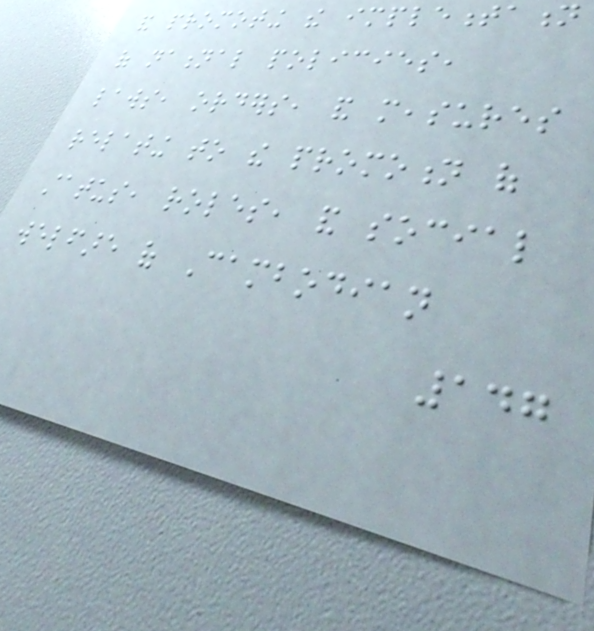and promoting the implementation
of national policies,
laws, orders, and measures
relating to the promotion of
status, roles, and social
welfare of Cambodian
147
